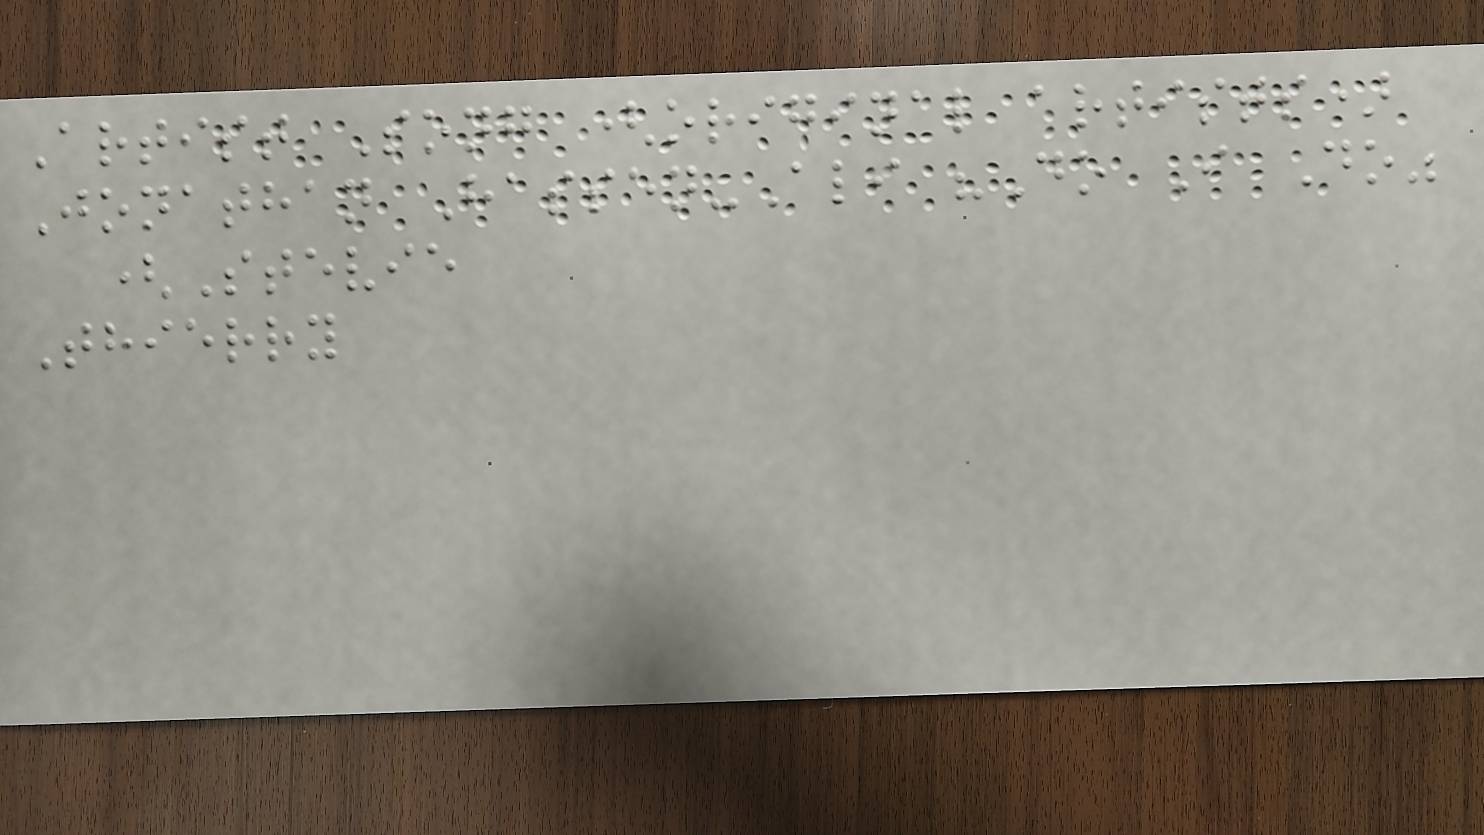Artist Song (original artists)
Jonathan Hassen-Ali "Do I Do"
(Stevie
Thierry
